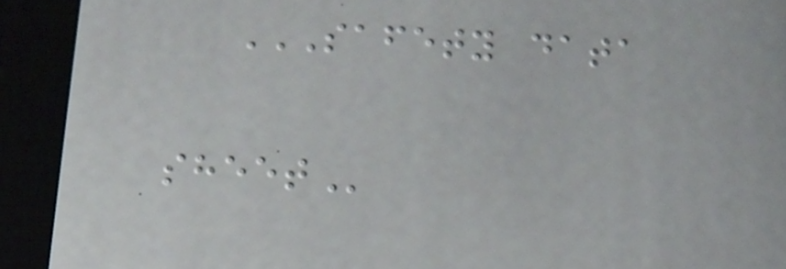SAFETY DATA
SHEET
